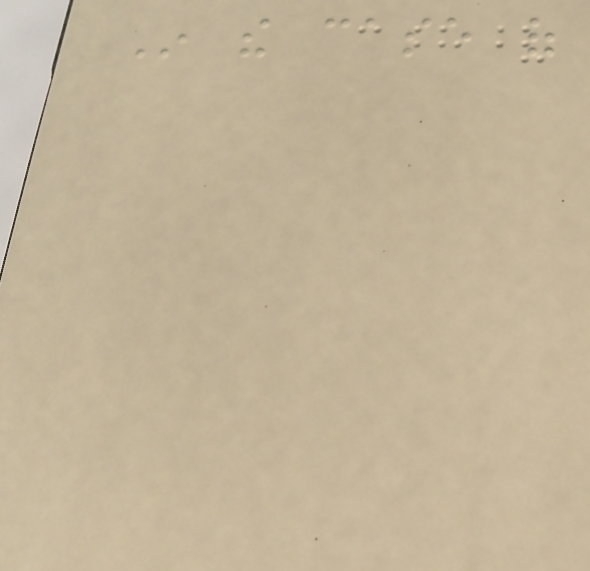In the case of
